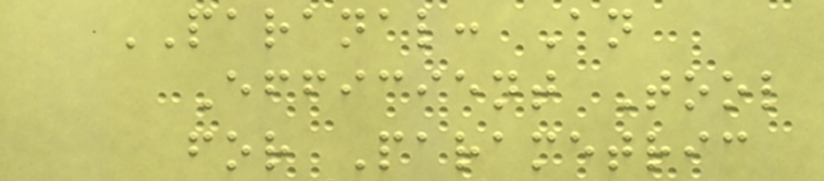PARANAL: An
Efficient Tool
for Parametric
